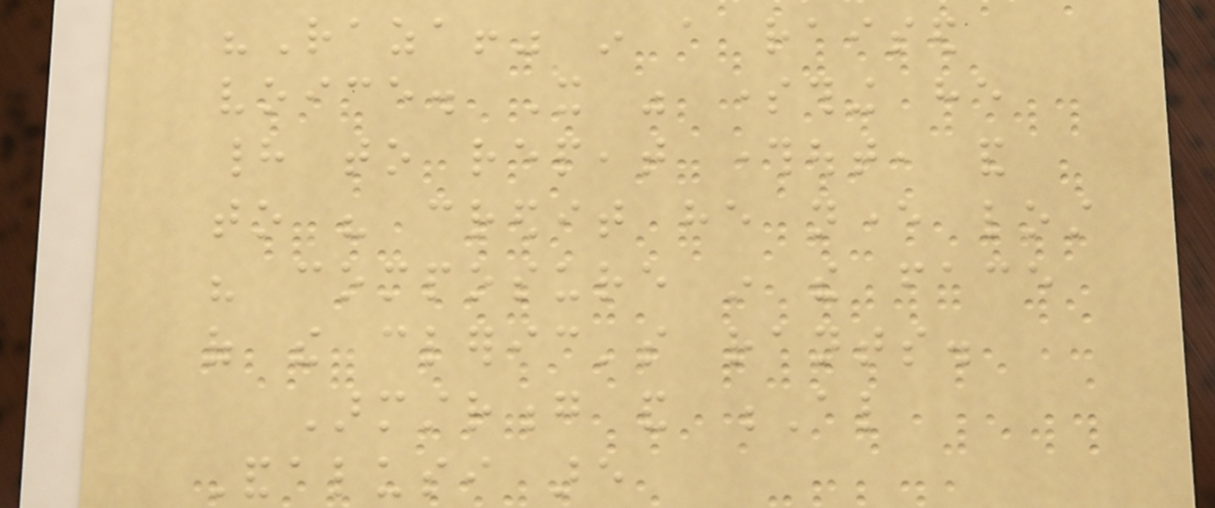"Raza!" in a raised
voice. It was something he
had to repeat throughout, and
to his credit he never lost
his composure in the face
of the cleric's rants.
Armstrong and Al
Andalusi are
